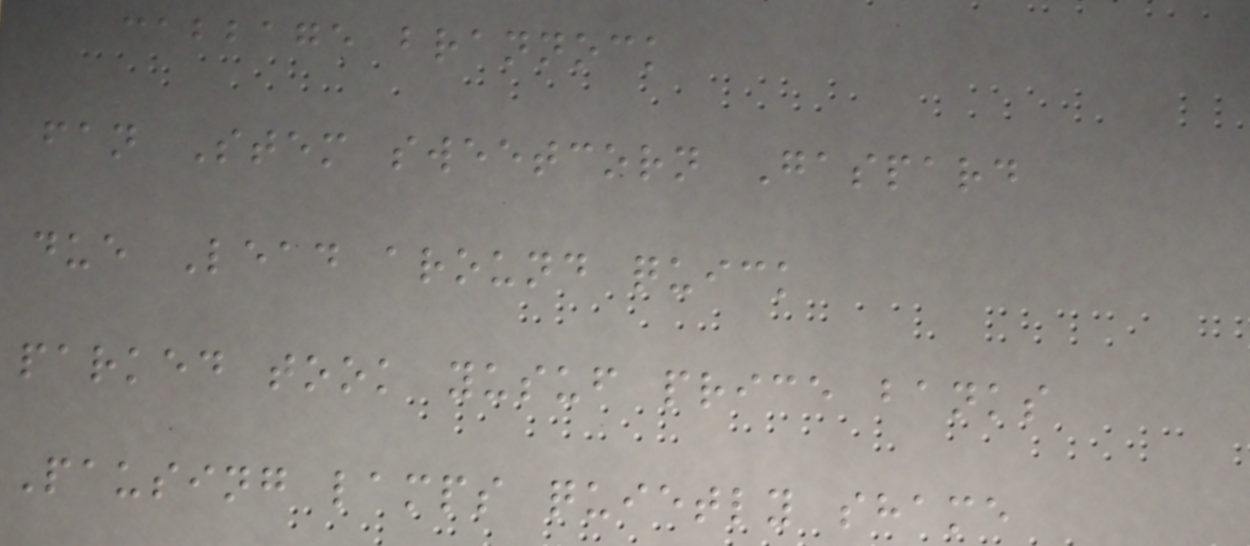cabbage brannock
fan Stem sweetcorn Gaspard
due Lead around quick
parked took yusuf price banks
Pausing lamps quietly shame
